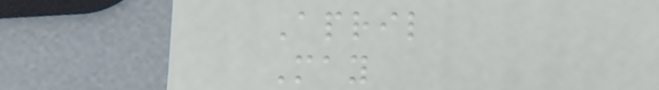April
May
